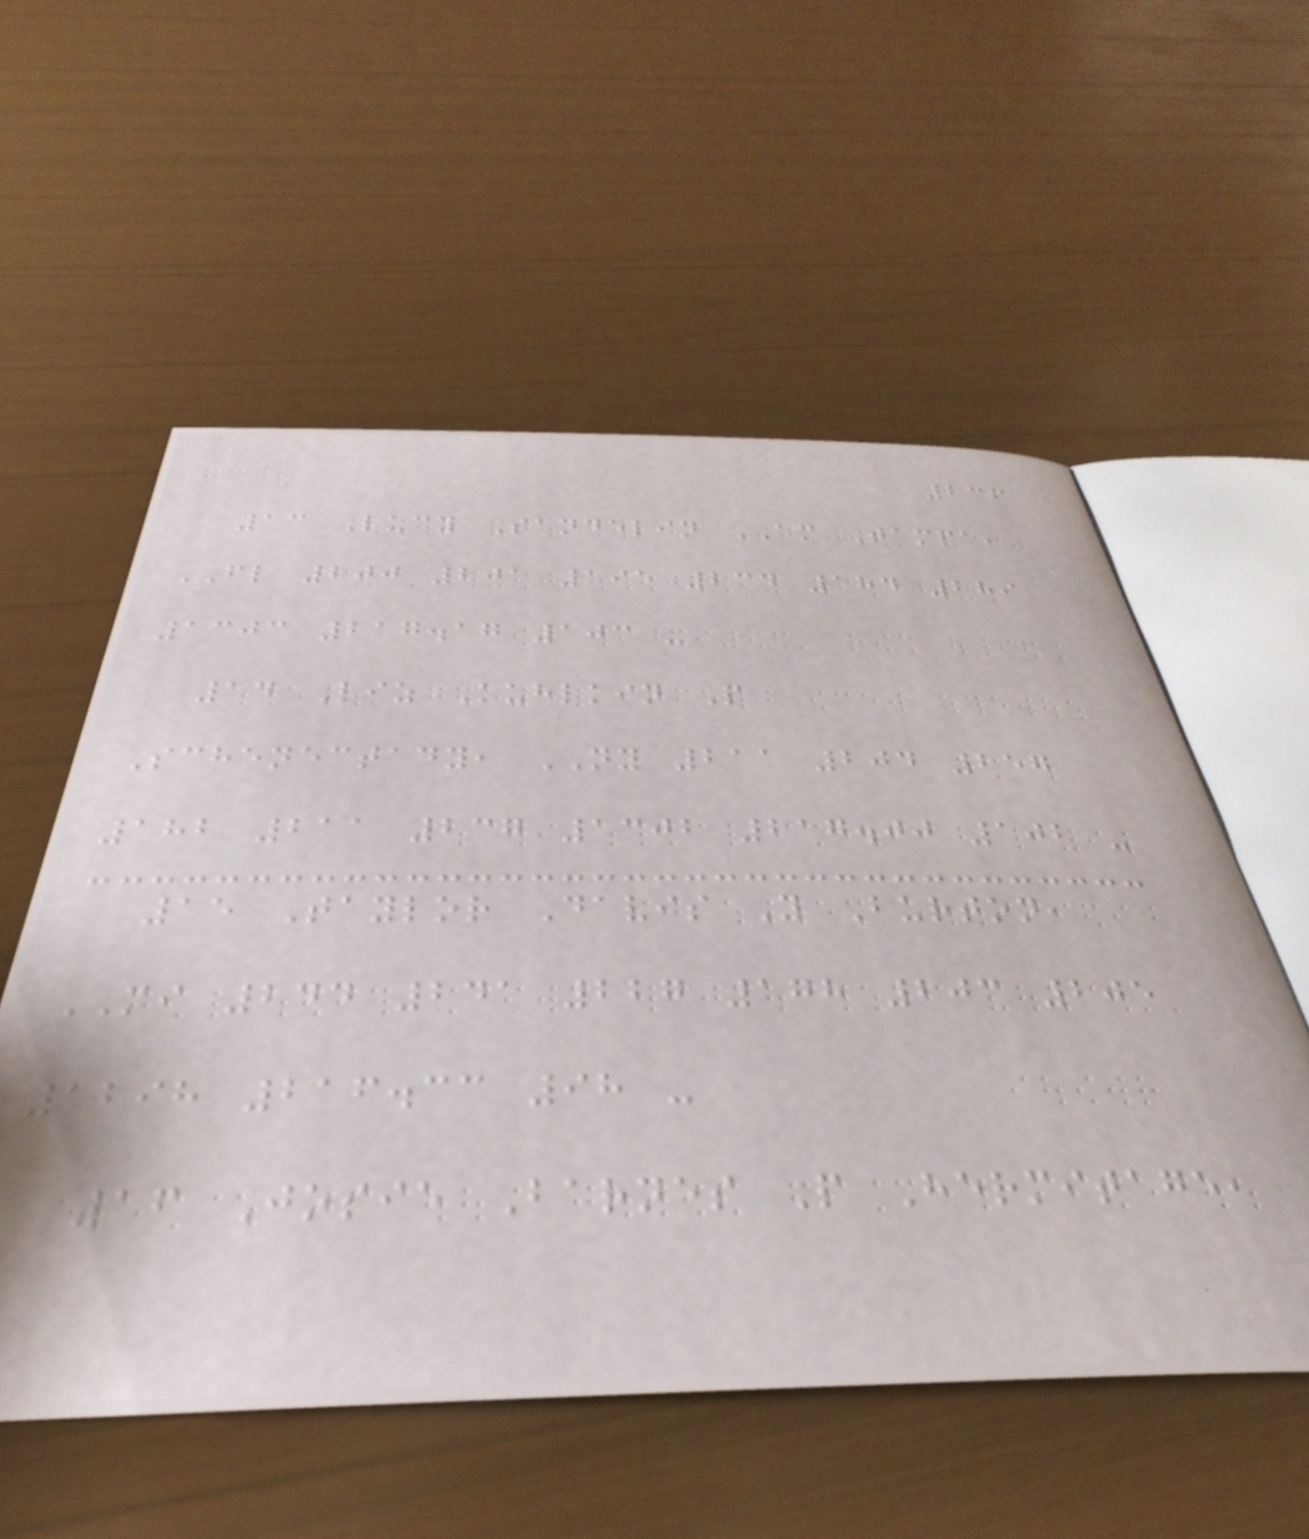236
13 Lucy Sandelin AM Tampa,
FL 200 201 195 234 184 289
1303 217.17 103 -
14 Liz Kuhlkin P
Schenectady, NY 211 204 257
182 211 237 1302 217.00 102 -
15 Taylor Davis Y Burton,
MI 244 241 227 178 203 205
1298 216.33 98 -
16 Josie Barnes P Hermitage,
